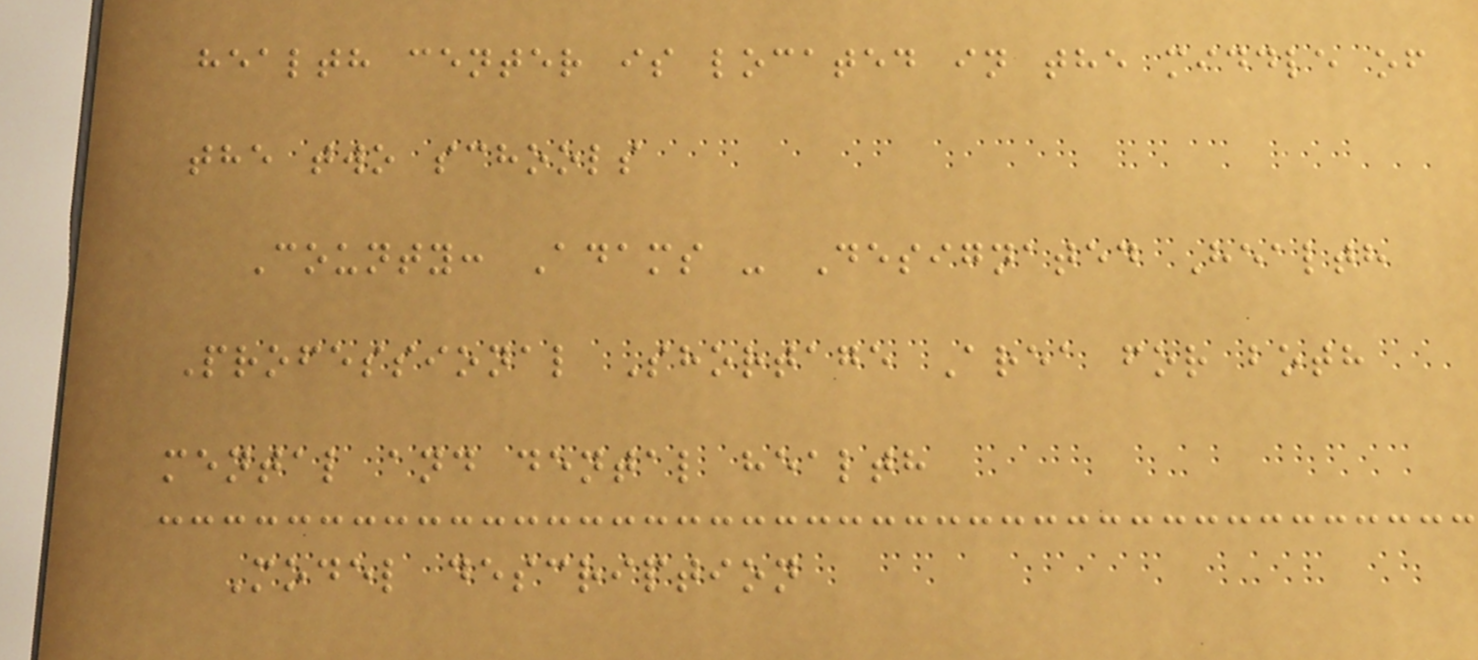health center is located in the middle of
the two schools
County: Adams - Designated Health
Professional Shortage Area for both
mental and dental health
Model description
